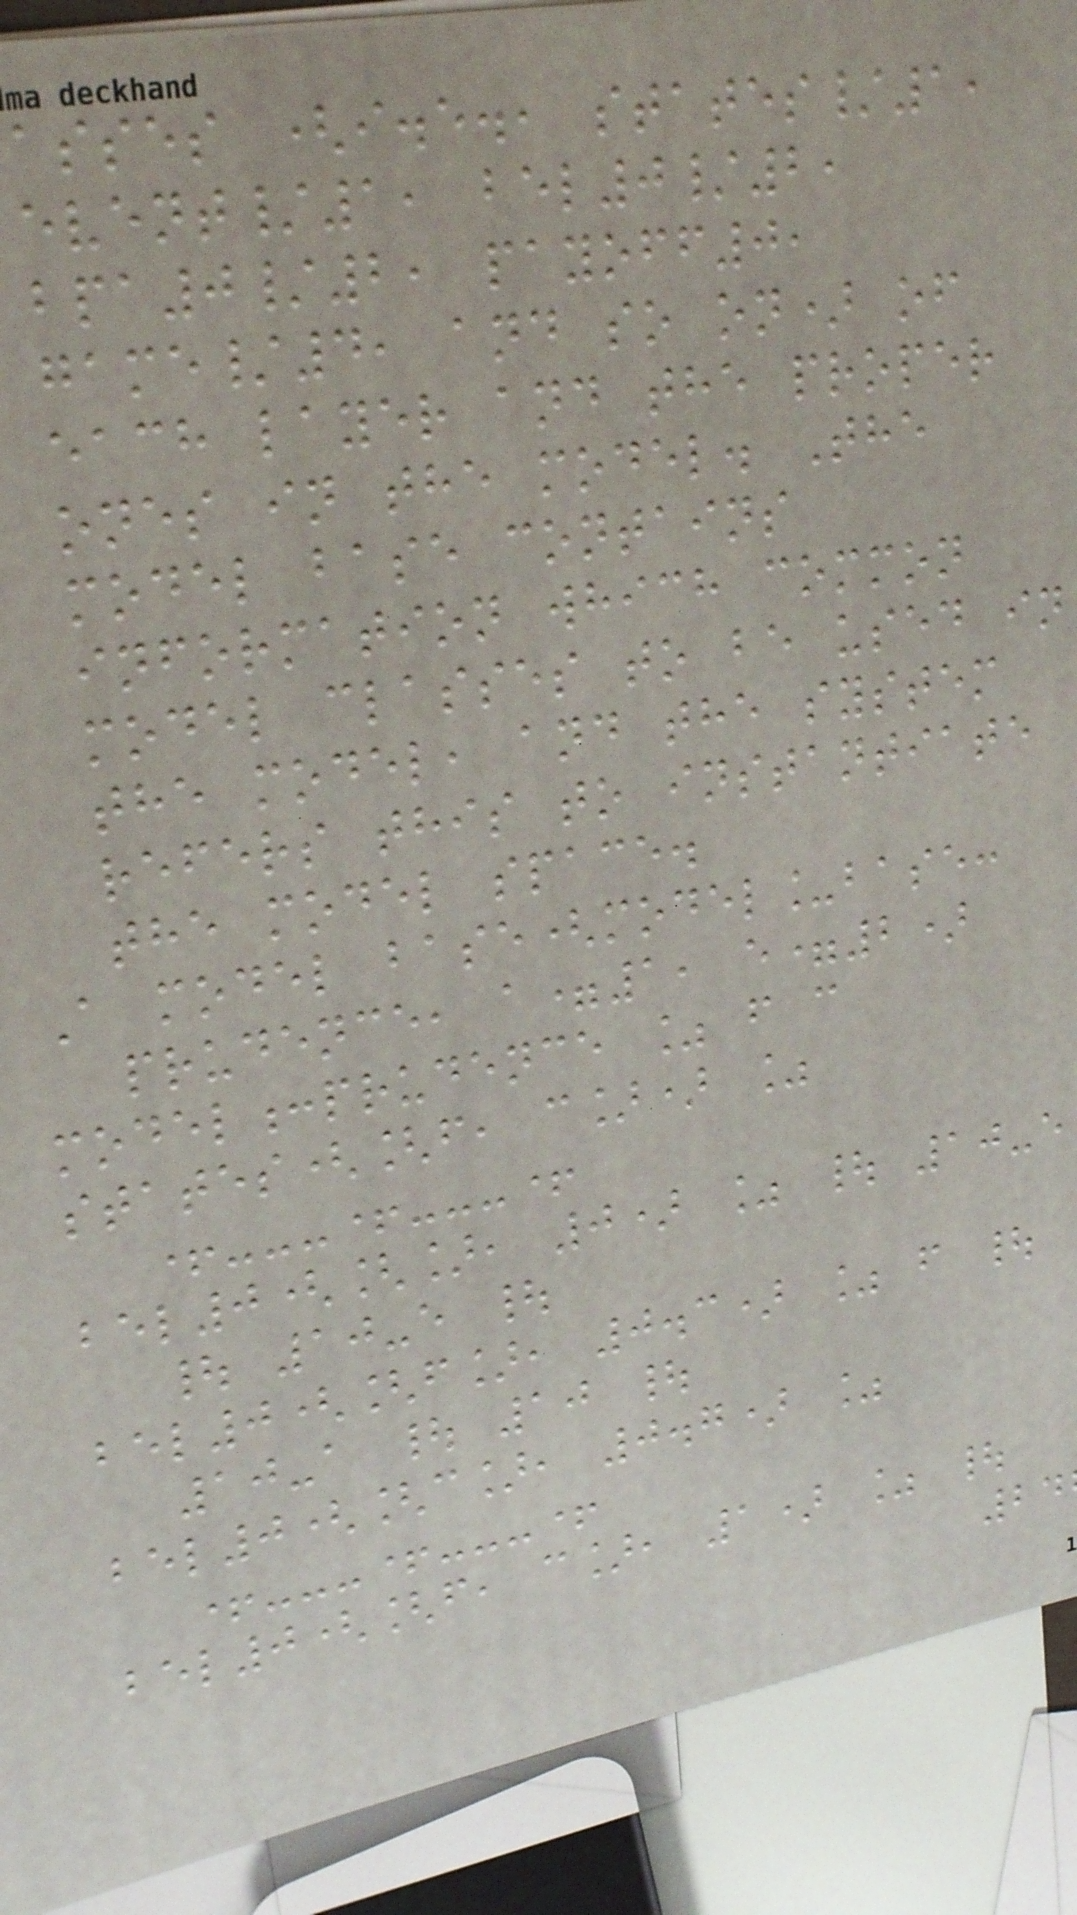asses (i.e., states/1,
event/1, bel0/2,
bpa0/2, payoff0,
game/4, and so on) of
each layer and the proper
ones in the model. The
model base contains
information which common
model classes to be used in
the model, and the system
refers this to instantiate
the model space.
A model base(model_base:
prudence, a=1, e=2)
model:prudence % f c
states([f, c]) %
+---+---+
bel0([], 0) % | 10-e
| 10-e |
bel0([f], 0.3) % f |
10-a | 10 |
bel0([c], 0.7) %
+---+---+
bel0([f, c], 1) % |
